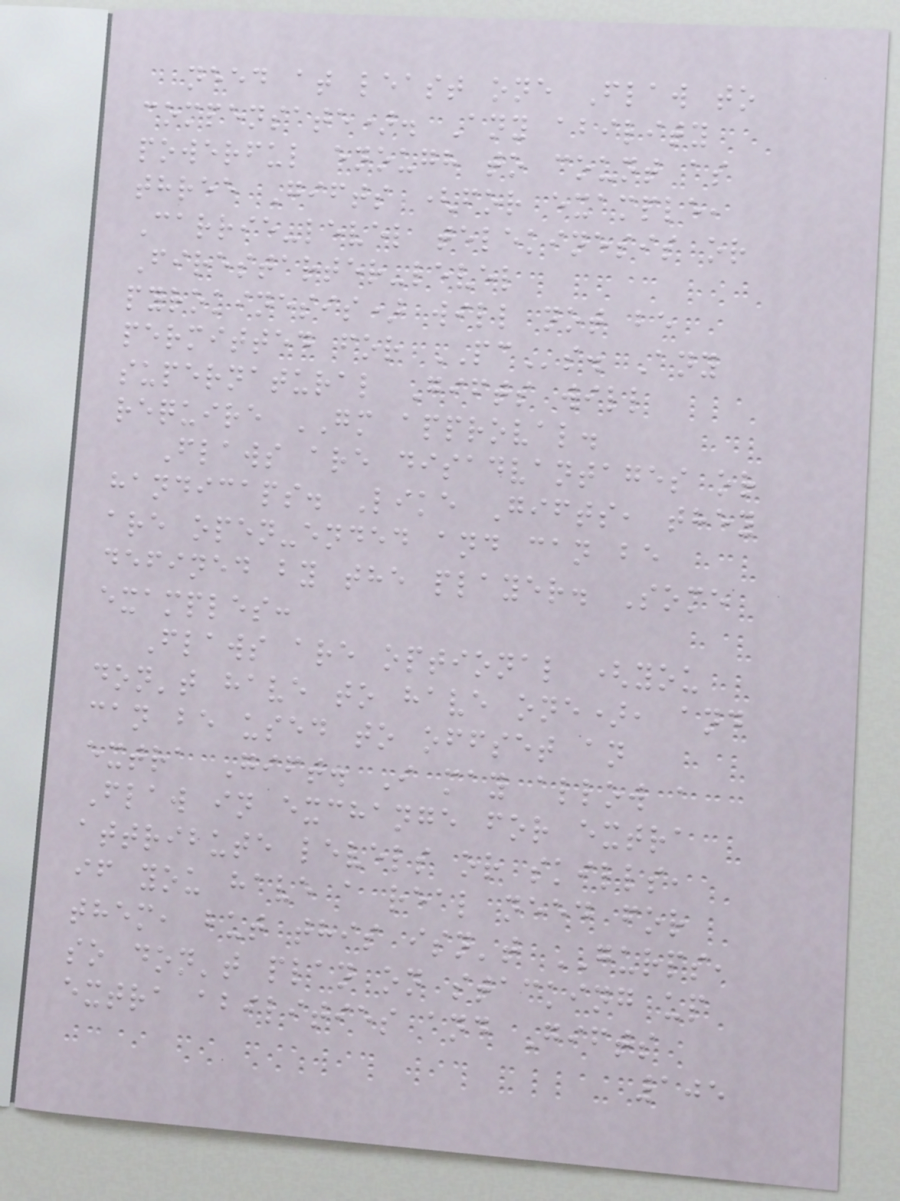need at least one Flaw to
compensate). Any ability
powerful enough to count as
three Gifts (for example,
Carrie-level telekinesis or
Firestarter-level
pyrokinesis) will not be
permitted for PCs. Any
supernatural Gifts will
require GM approval.
Flaws are disadvantages or
handicaps. Like Gifts, they
are open-ended and can be
defined by the player. Some
examples:
Flaws are optional (you
don't have to have one), and
can be used to offset an
extra Gift. I may allow a
Flaw in exchange for extra
attribute levels or skills,
if you have a real need for
them, but this isn't GURPS,
so don't plan on stacking up
extra abilities and Gifts
105
